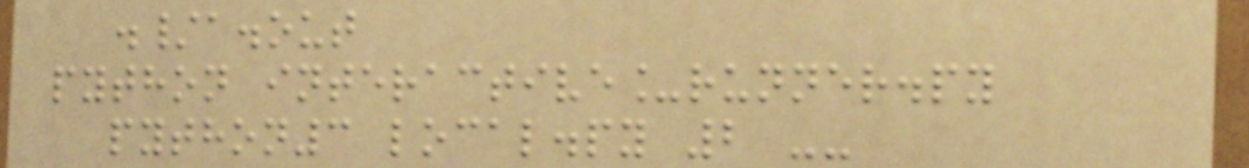./a.out
python interactive_runner.py
python3 local.py 2 --
